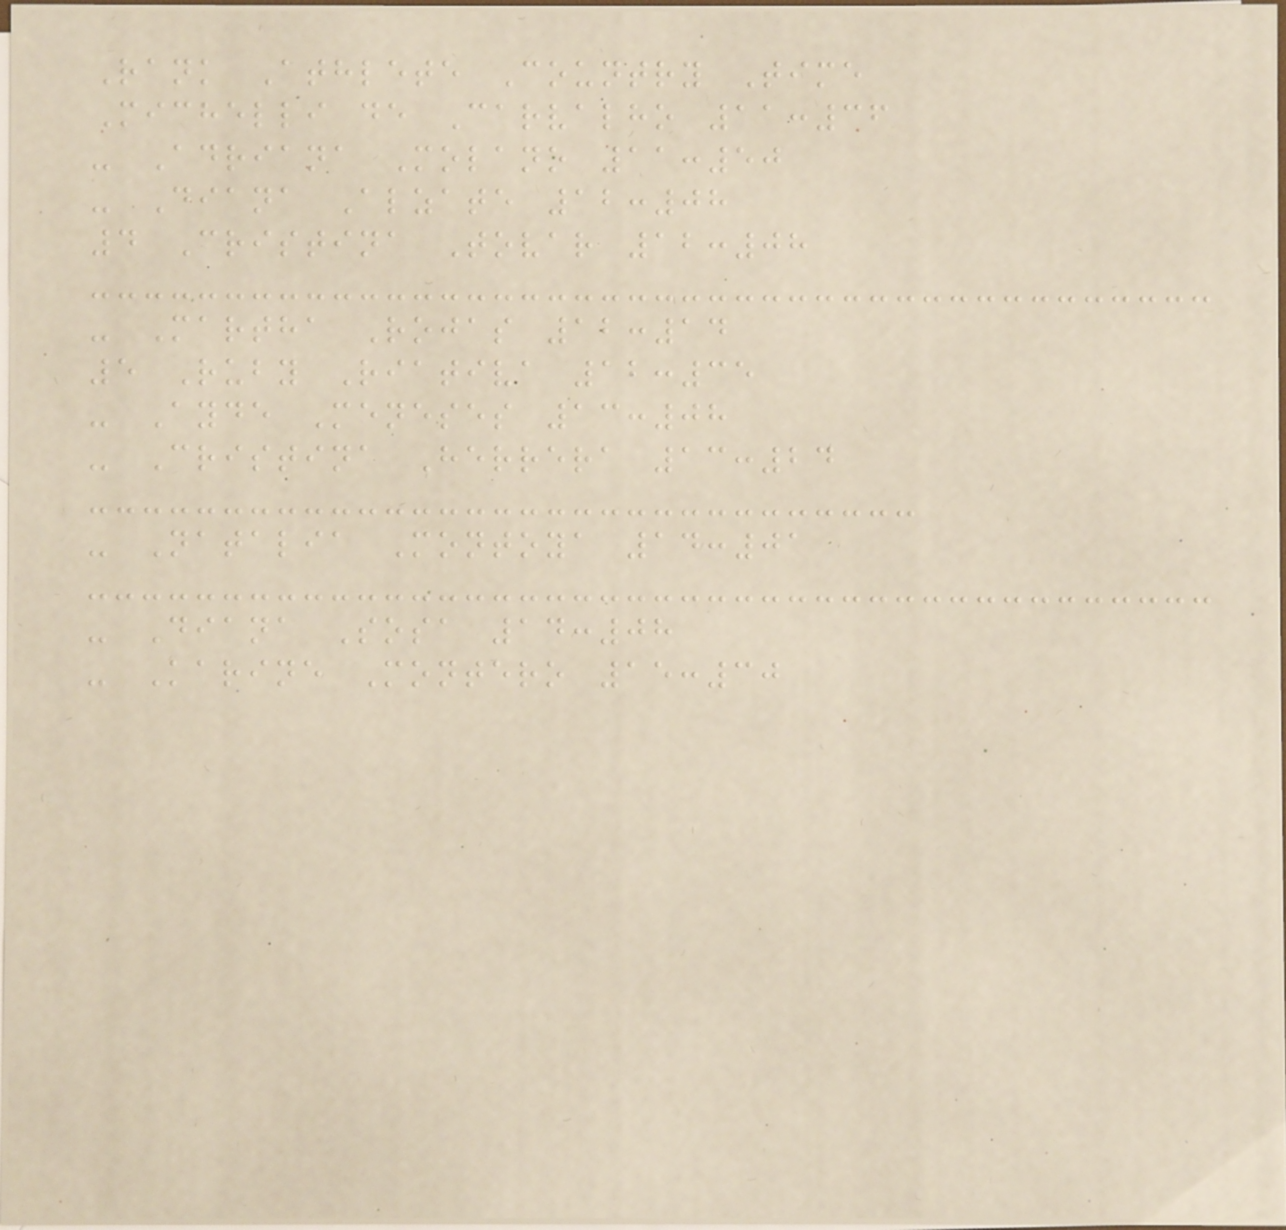Rank Athlete Country Time
Michelli de Carvalho 11:36
- Adriana Molano 11:50
- Diana Alzate 12:08
4 Cristina Tovar 12:08
- Martha Rojas 12:14
5 Ruby Riativa 12:35
- Ayde Meneses 13:08
- Cristina Herrera 13:24
- Natalia Montoya 14:01
- Diana Sosa 14:08
- Karine Montero 15:30
